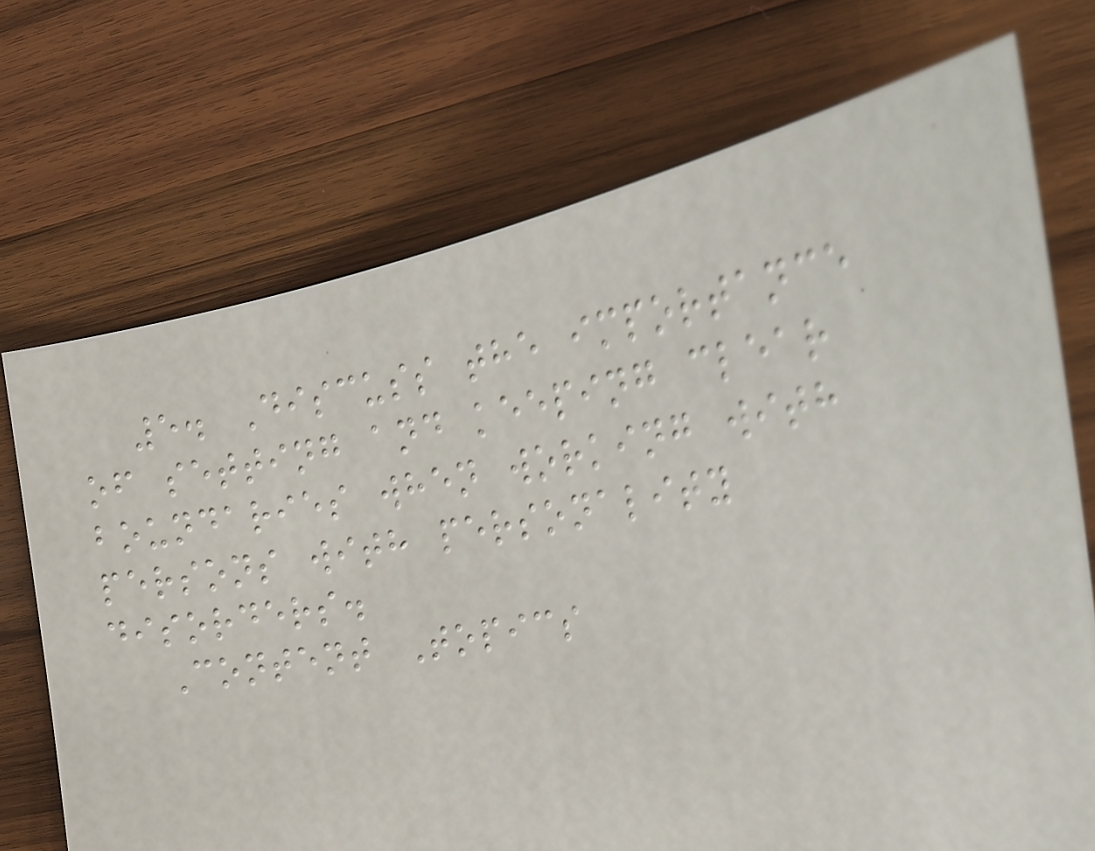5. Discuss the importance
of setting and keeping clear
boundaries when working with
persons with personality
disorders.
Content Topics
